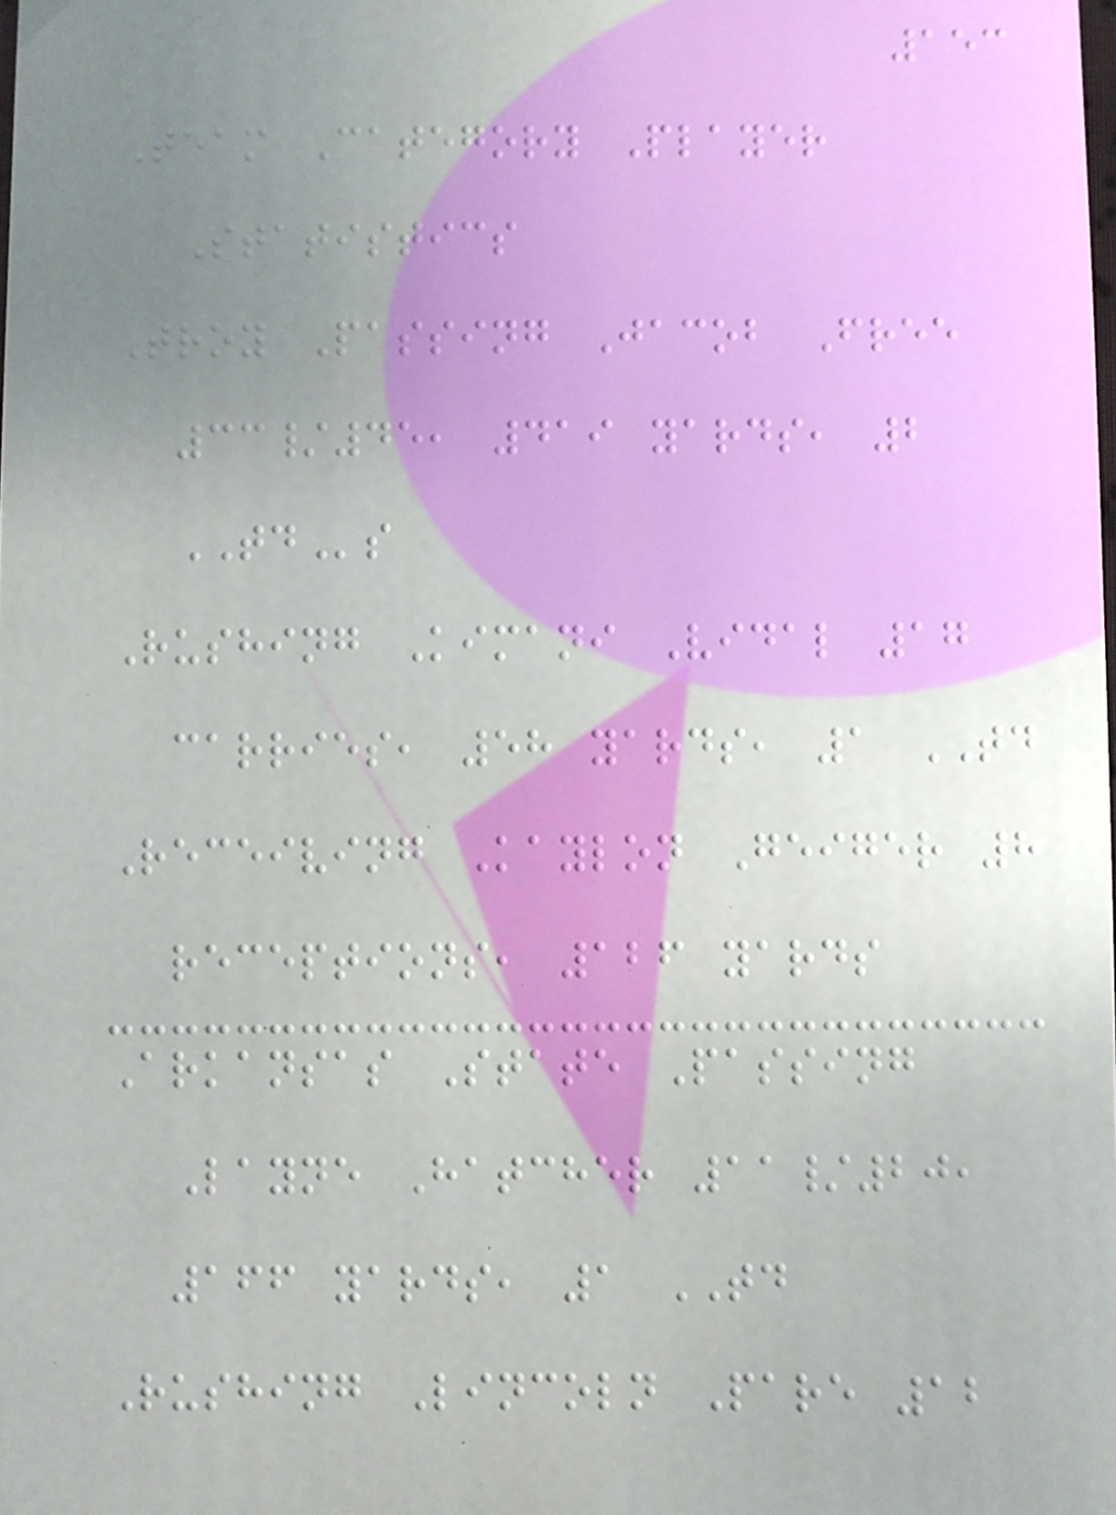153
Team Category Player
Statistics
Troy Passing Jacob Free
33/45, 419 yards, 2
TDs
Rushing Kimani Vidal 17
carries, 58 yards, 1 TD
Receiving Kaylon Geiger 8
receptions, 126 yards
Arkansas State Passing
Layne Hatcher 11/20,
166 yards, 1 TD
Rushing Lincoln Pare 12
